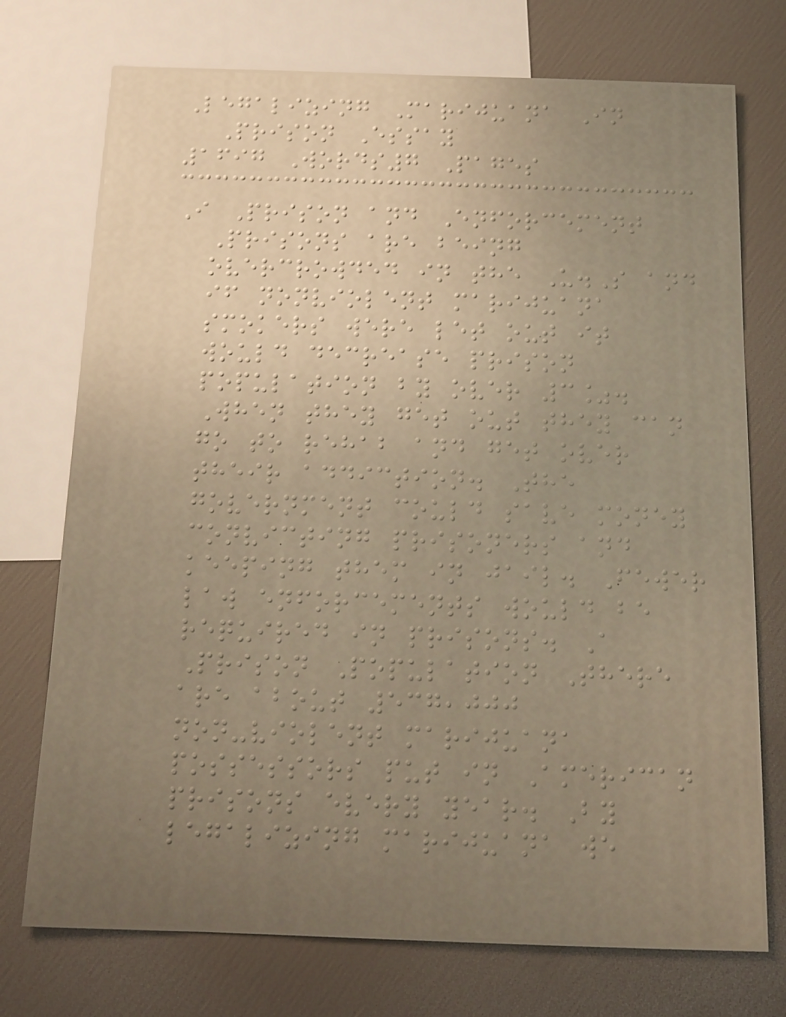Legalizing Marijuana In
Prison Essay
1697 Words7 Pages
I Prison and Enforcement
Prisons are being
overcrowded in the U.S and
if nonviolent marijuana
smokers were let out it
would decrease prison
population by over 3%.
When they get out they can
go to rehab and get over
their addiction. The
government could save money
convicting prisoners and
keeping them in jail. Fewer
law enforcements would be
required in prisons. A
Prison Population There
are about 537,000
non-violent marijuana
possessors put in American
prisons every year. By
legalizing marijuana we
